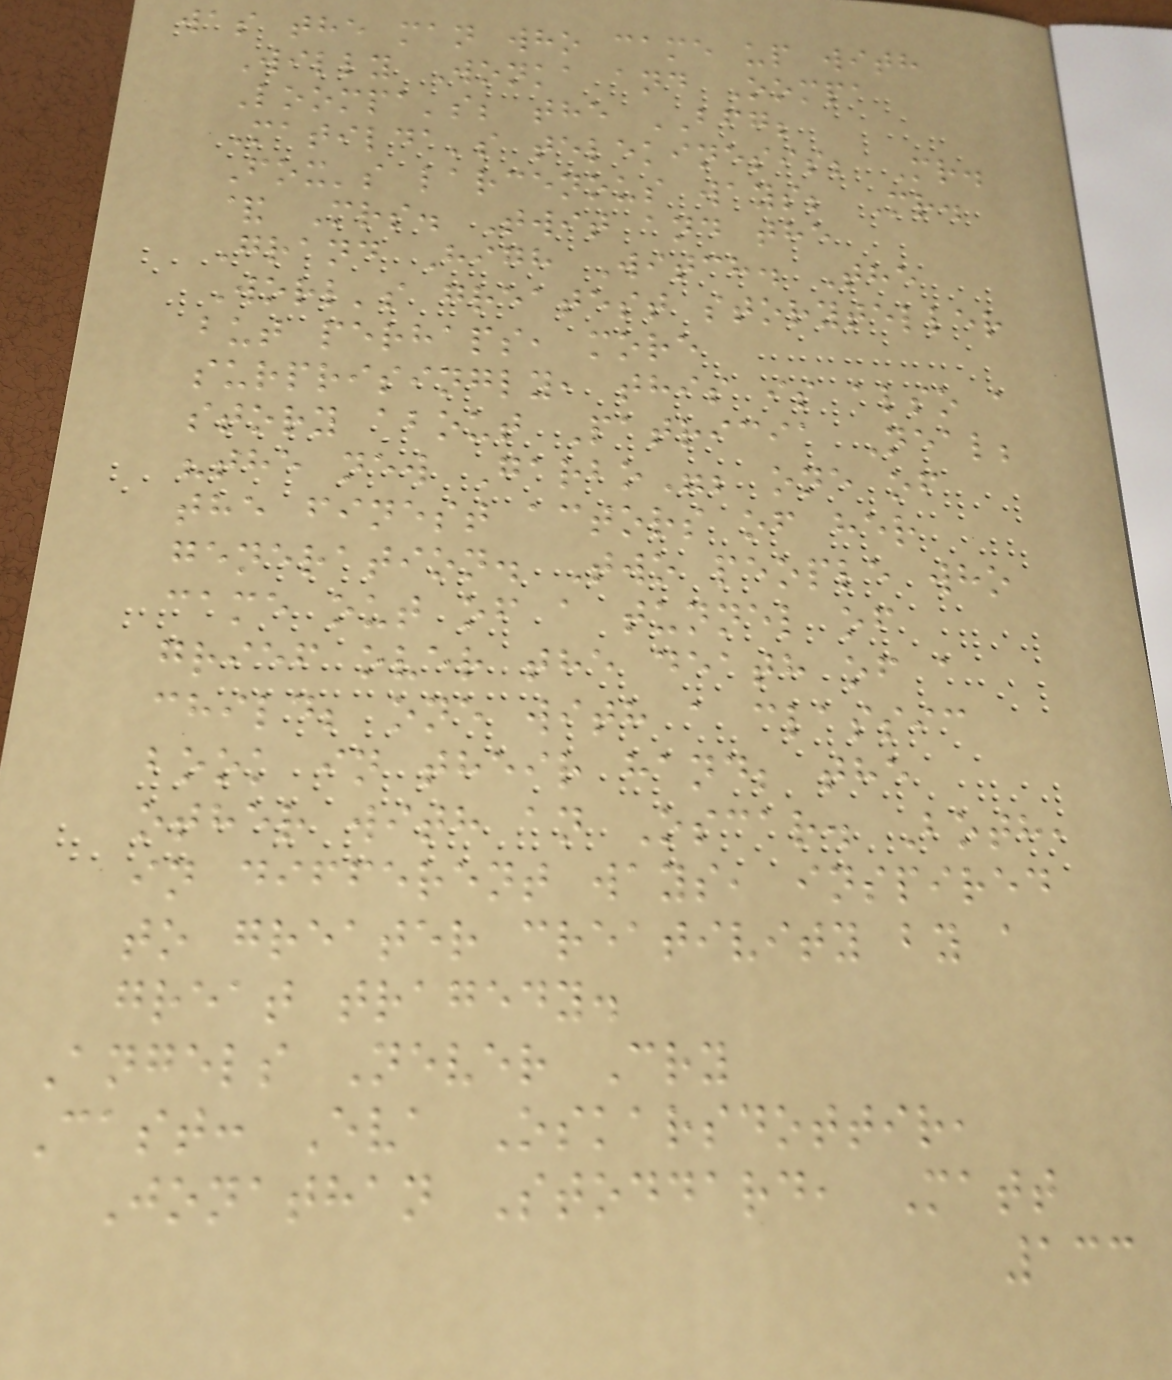was the man who came up with
Willy Wonka and Oompa
Loompa's; the BFG;
Matilda's telekinesis; Mr.
Fox's larcenous ways; Mr.
& Mrs. Twit and the
Grand High Witch. The
Worl's greatest storyteller
but perhaps, more
surprisingly, this is also a
story about Patricia Neal;
"the new Garbo"; one of
the finest actors of her
generation. Two people who
came out of a tunnel of
grief over the death of a
child; one with a classic
book in their hand; the
other with an Oscar. Both,
in different ways, inspired
to greater creativity by a
great tragedy.
Angels Never Cry
Cast: Eva Oskarsdottir,
Jonathan Stoddard, Matt
133
